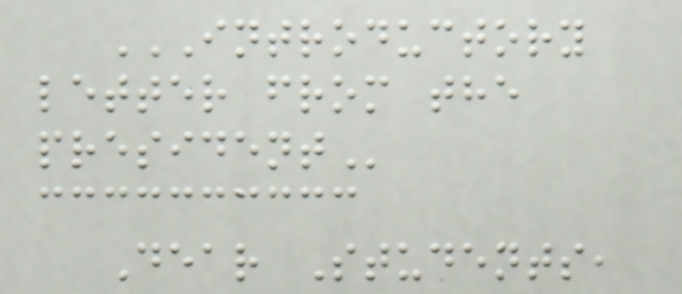INTRODUCTORY
LETTER FROM THE
PRESIDENT
Dear Students,
